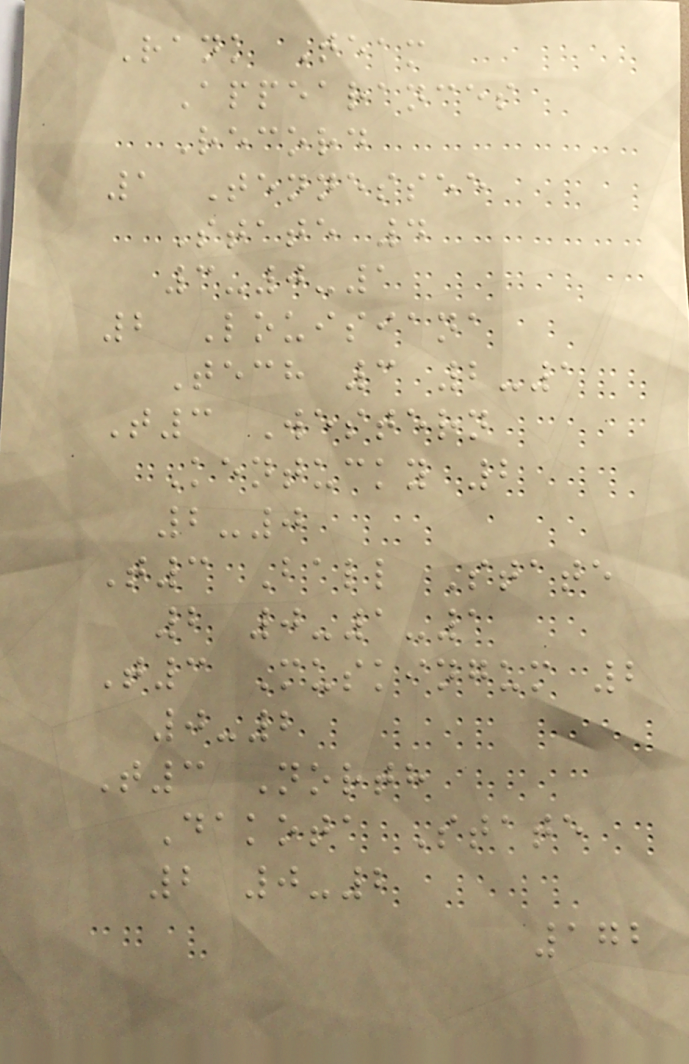Rank Team
Appearances
Record
1 Tennessee
State 4
3-0-1
2 Louisiana
Tech 3 2-1
T3 Western
Kentucky 2
2-0
T3 Ball State
2 0-1-1
T3 Muskingum 2
0-2
T3 North
Dakota State
2 0-2
172
